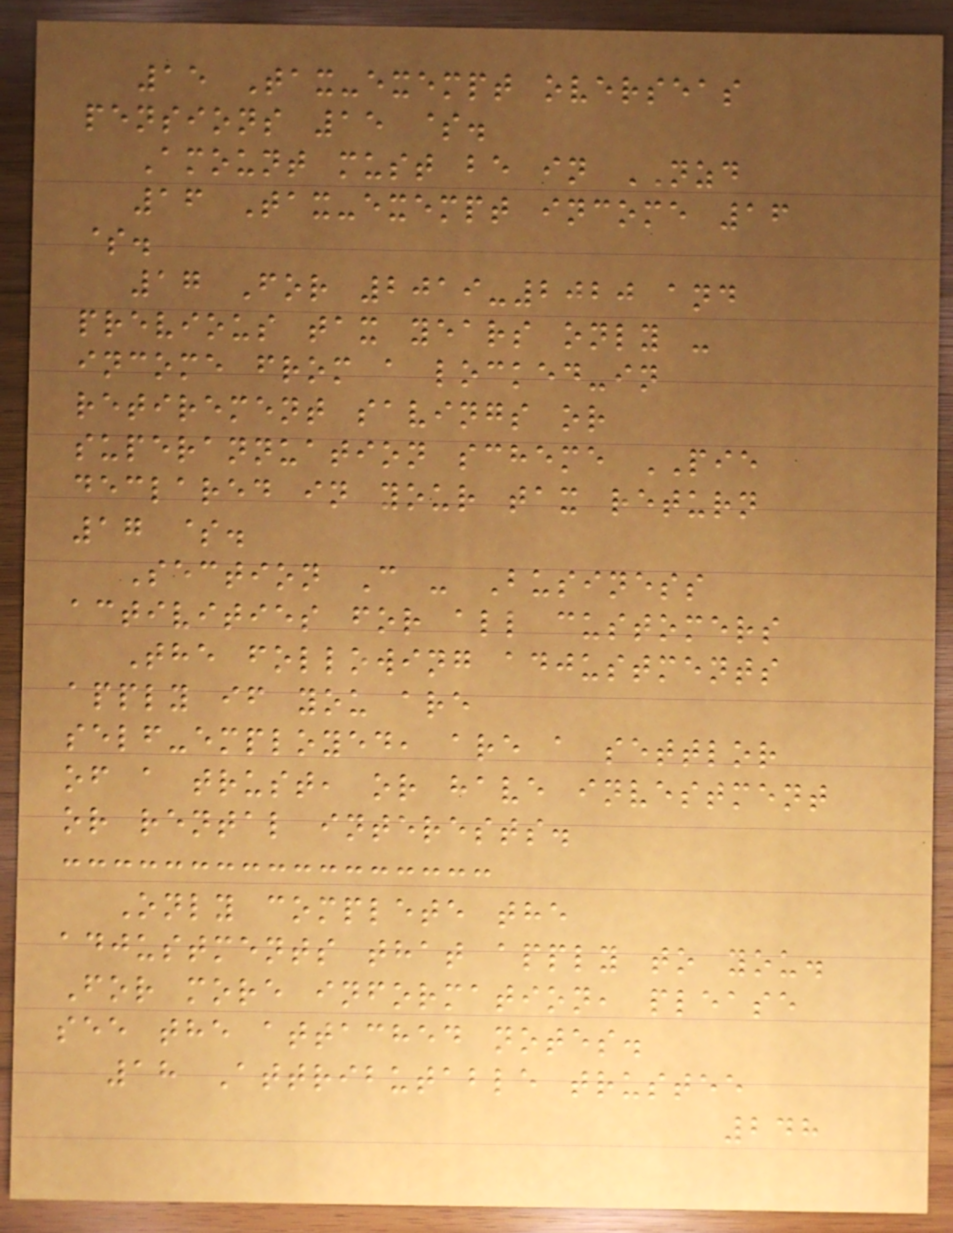15 Tax-exempt overseas
pensions 15 $.
Amount must be in NZD
16 Tax-exempt income 16
$.
17 For 2019-2020 and
previous tax years only -
income from a locked-in
retirement savings or
superannuation scheme PIE
declared in your tax return
17 $.
Section C - Business
activities for all customers
The following adjustments
apply if you are
self-employed, are a settlor
of a trust, or have investment
or rental interests.
Only complete the
adjustments that apply to you.
For more information, please
see the attached notes.
18 Attributable trustee
248
